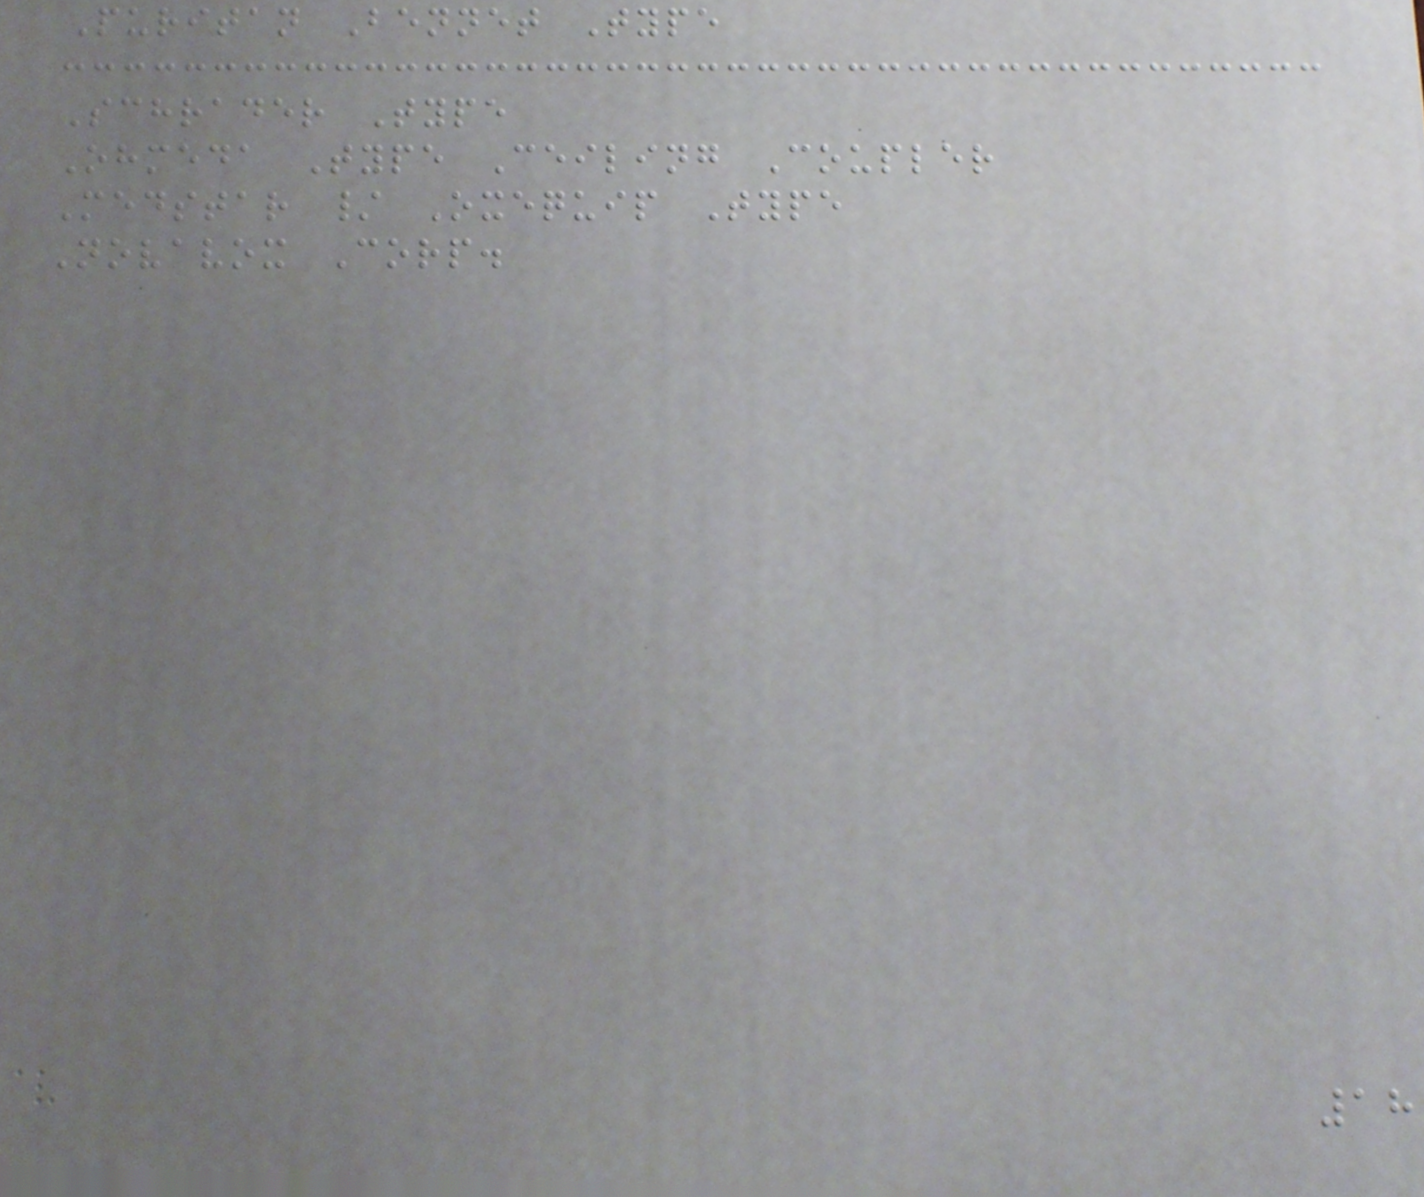Puritan Bennet Type
Schrader Type
Ohmeda Type Ceiling Coupler
Medstar / Oxequip Type
Novavox Corp.
18
